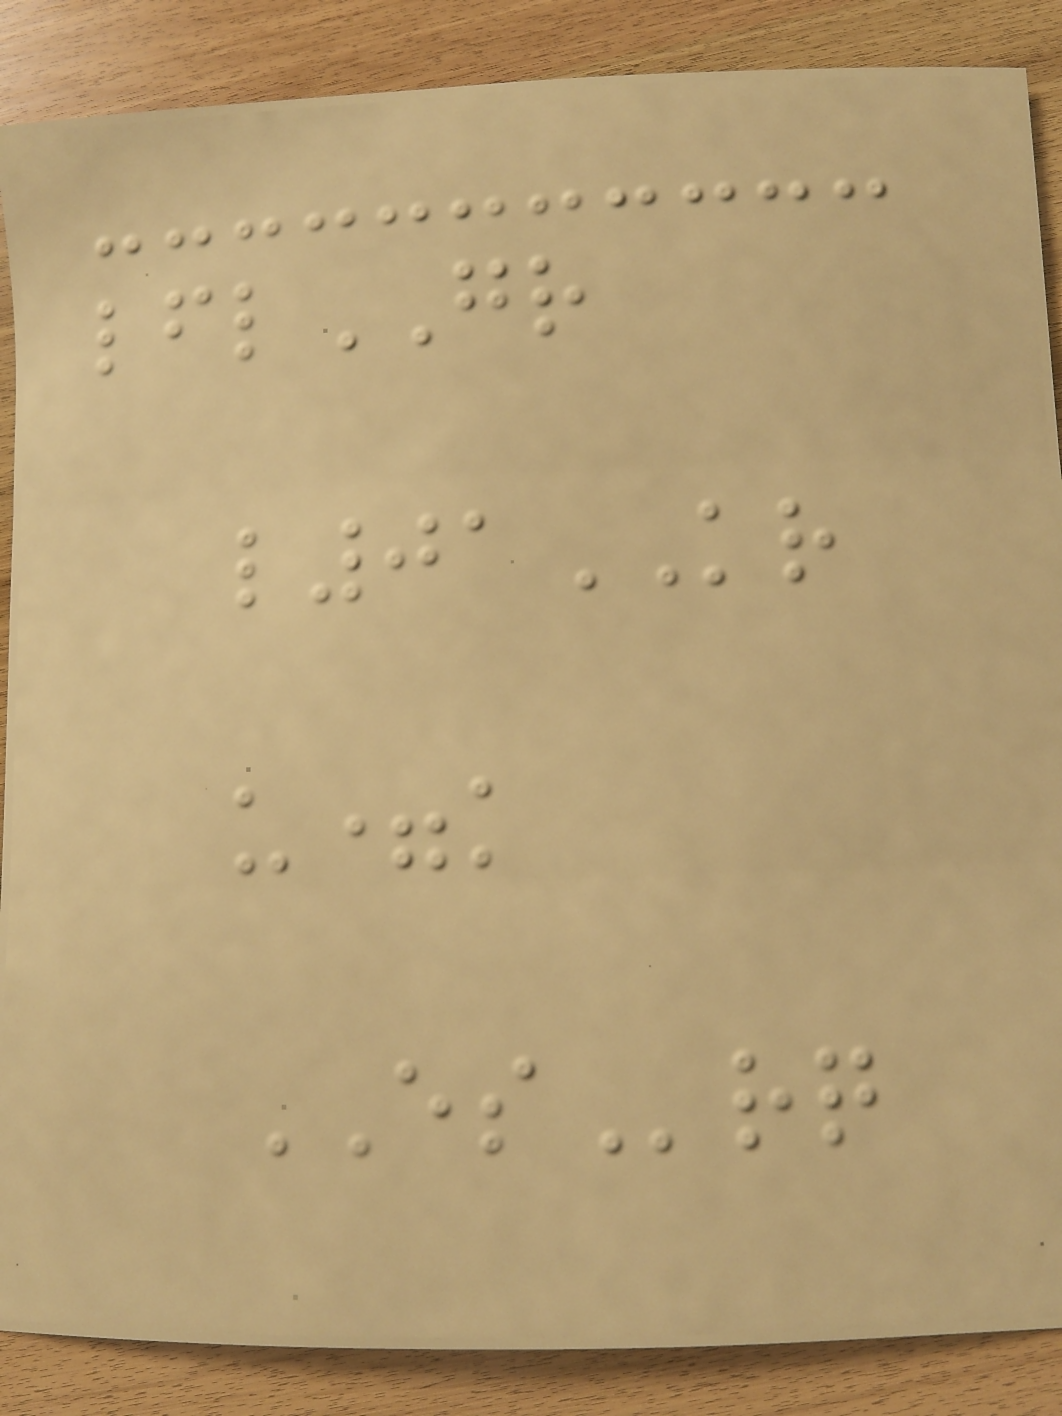lflGR
l01KR
u=k
ESrq
